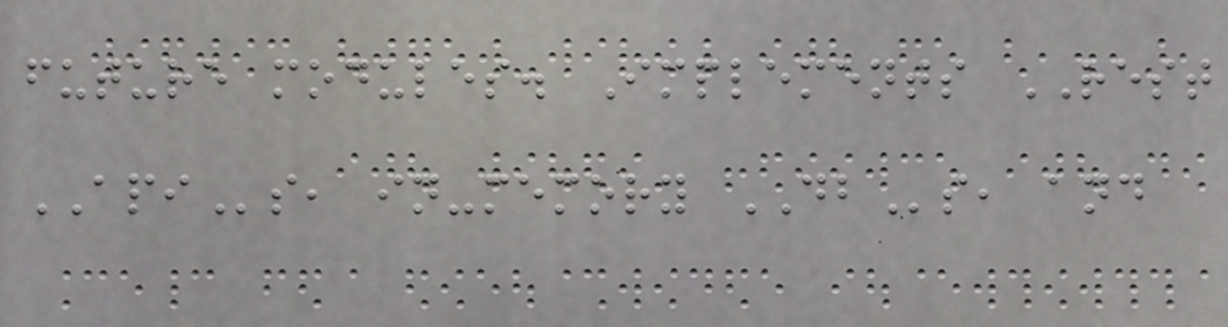future modules. Implements REST
APIs, in-memory DBs, and
